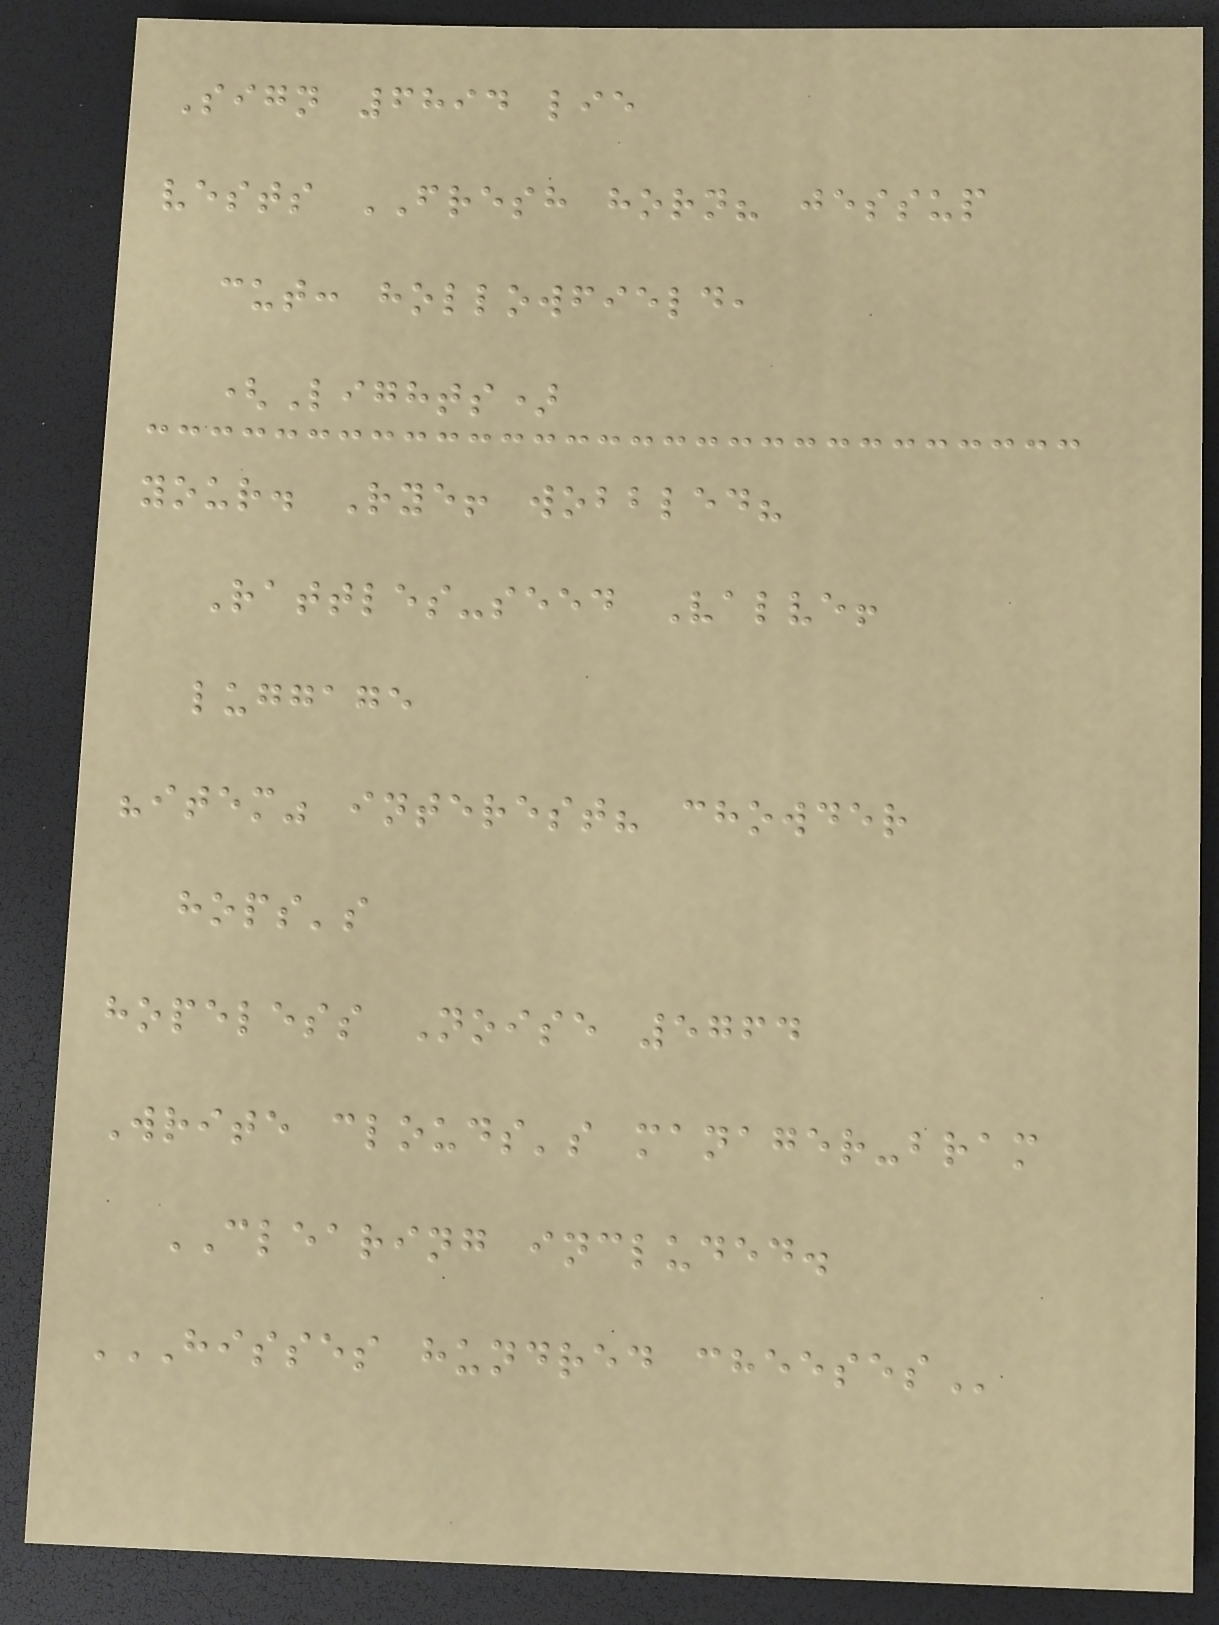Sign 6894 lie
vests FRESH horn? jessup
cut: hollowfield,
(Lights)
your. Rye! wobbled?
Rattles-seed Valve!
luggage
"item" interest? chowder
hops's
hopeless Noise 5764
Write clouds's manager-bram
CLEARING included.
HISSES HUNDRED CHEESES
